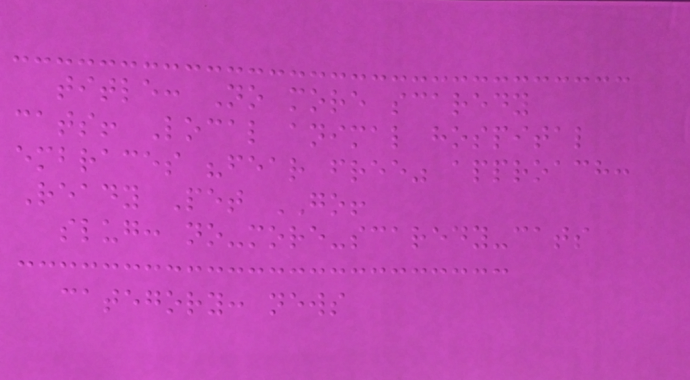title: No more scaredy
cats! Local animal hospital
embraces "fear free" approach:
Ready Pet GO!
slug: no-more-scaredy-cats
category: news
